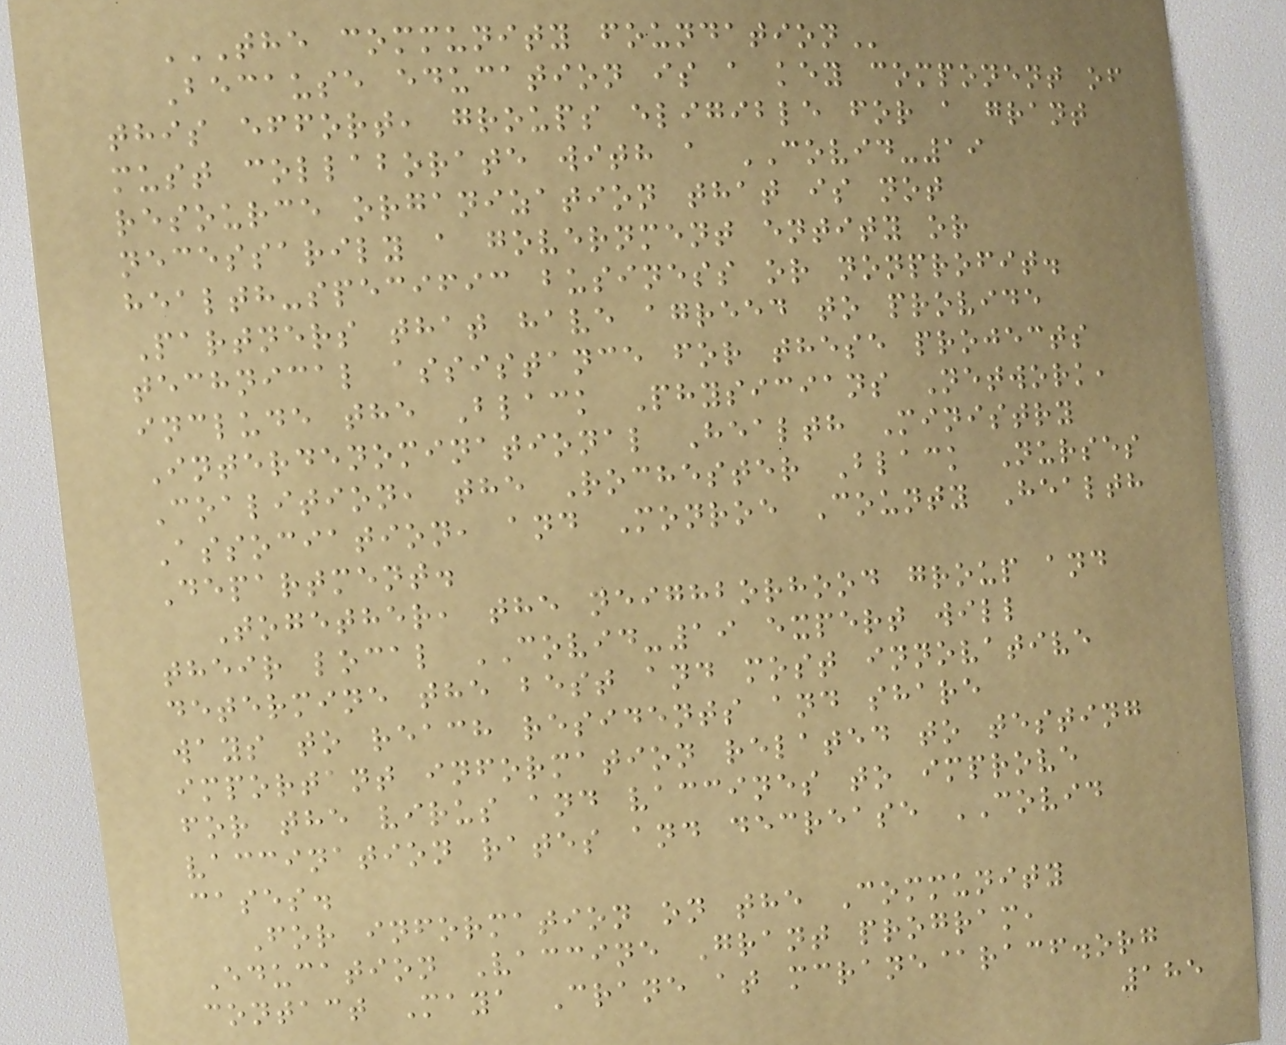THE COMMUNITY FOUNDATION
Because education is a key component of
this effort, groups eligible for a grant
must collaborate with a COVID-19
resource organization that is not
necessarily a government entity or
health-specific business or nonprofit.
Partners that have agreed to provide
technical assistance for these projects
include the Black Physicians Network,
Interdenominational Health Ministry
Coalition, the Rochester Black Nurses
Association, and Monroe County Health
Department.
Together, the neighborhood group and
their local COVID-19 expert will
determine the best and most innovative
ways to reach residents and share
important information related to testing
for the virus and vaccines to improve
vaccination rates and decrease COVID
cases.
For information on the Community
Education Vaccine Grant program,
contact Maya Crane at mcrane@racf.org
185
